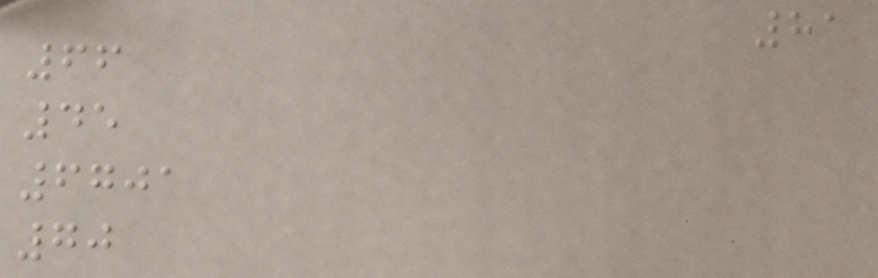81
66
45
6701
70
